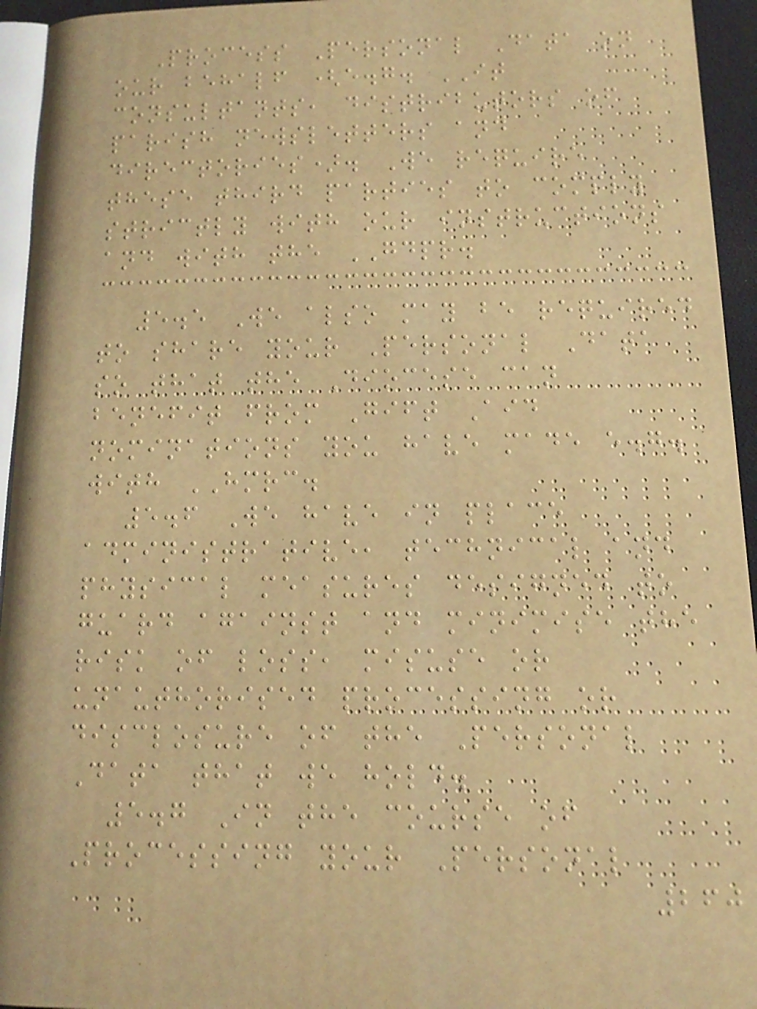Process Personal Data on
our behalf (e.g. IT
consultants, distributors of
parish newsletters and
directories). We require
these third parties to comply
strictly with our instructions
and with the GDPR.
5.5 We also may be required
to share your Personal Data
so that the Diocese can
benefit from Gift Aid
nominations you have made e.g.
with HMRC.
5.6 We have in place
administrative, technical and
physical measures designed to
guard against and minimise the
risk of loss, misuse or
unauthorised processing or
disclosure of the Personal
Data that we hold.
5.7 In the course of
Processing your Personal
260
